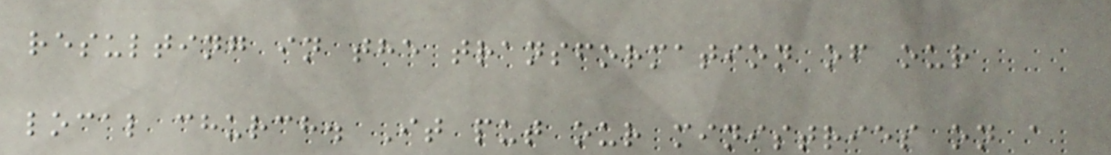resulting in the transformation of our
local church. It put our ministries on a
